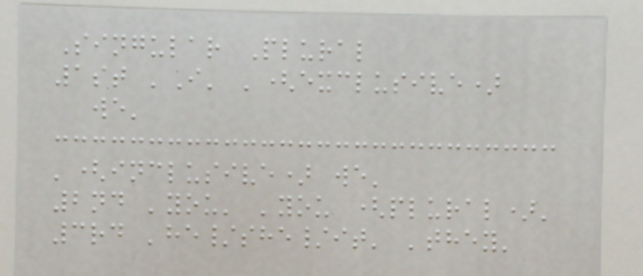Singular Plural
1st 'I' '(exclusive)
we'
'(inclusive) we'
2nd 'you' 'you (plural)'
3rd 'he/she/it' 'they'
